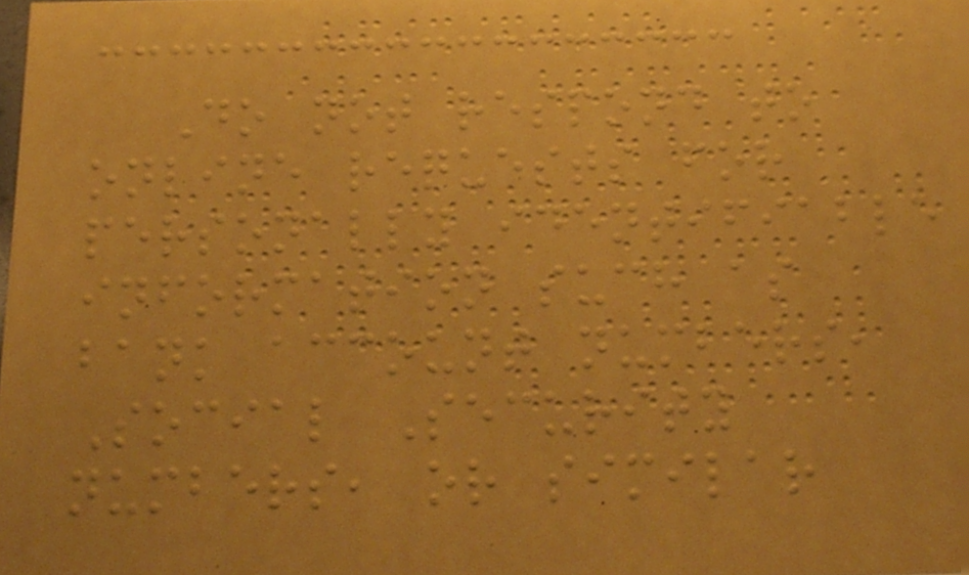Do not respond to
online requests for
personally identifiable
information such as
bank account numbers,
Social Security
numbers, or similar
